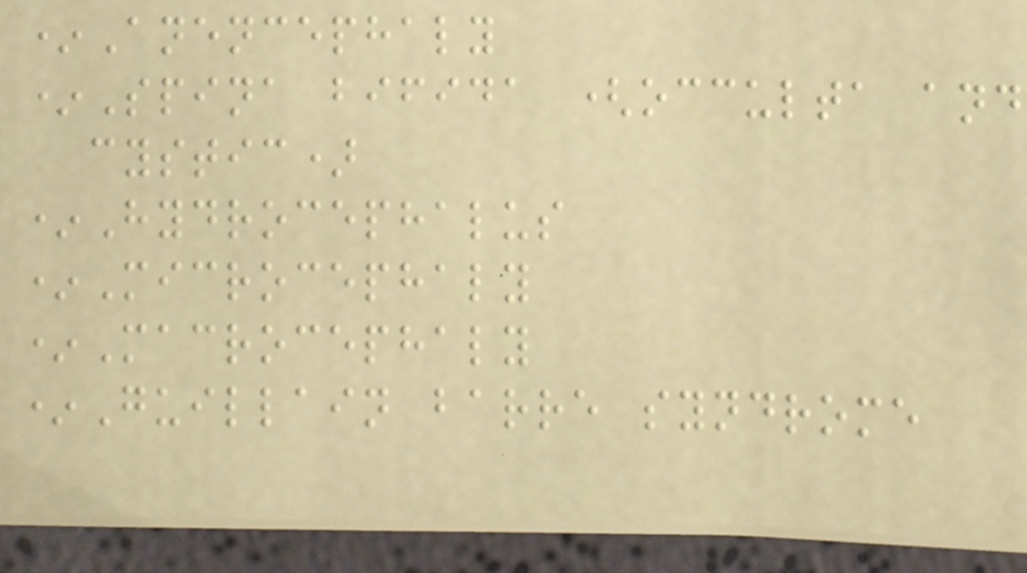*Anencephaly
*Spina bifida (occulta and
cystic)
*Hydrocephalus
*Microcephaly
*Macrocephaly
*Guillain barre syndrome
